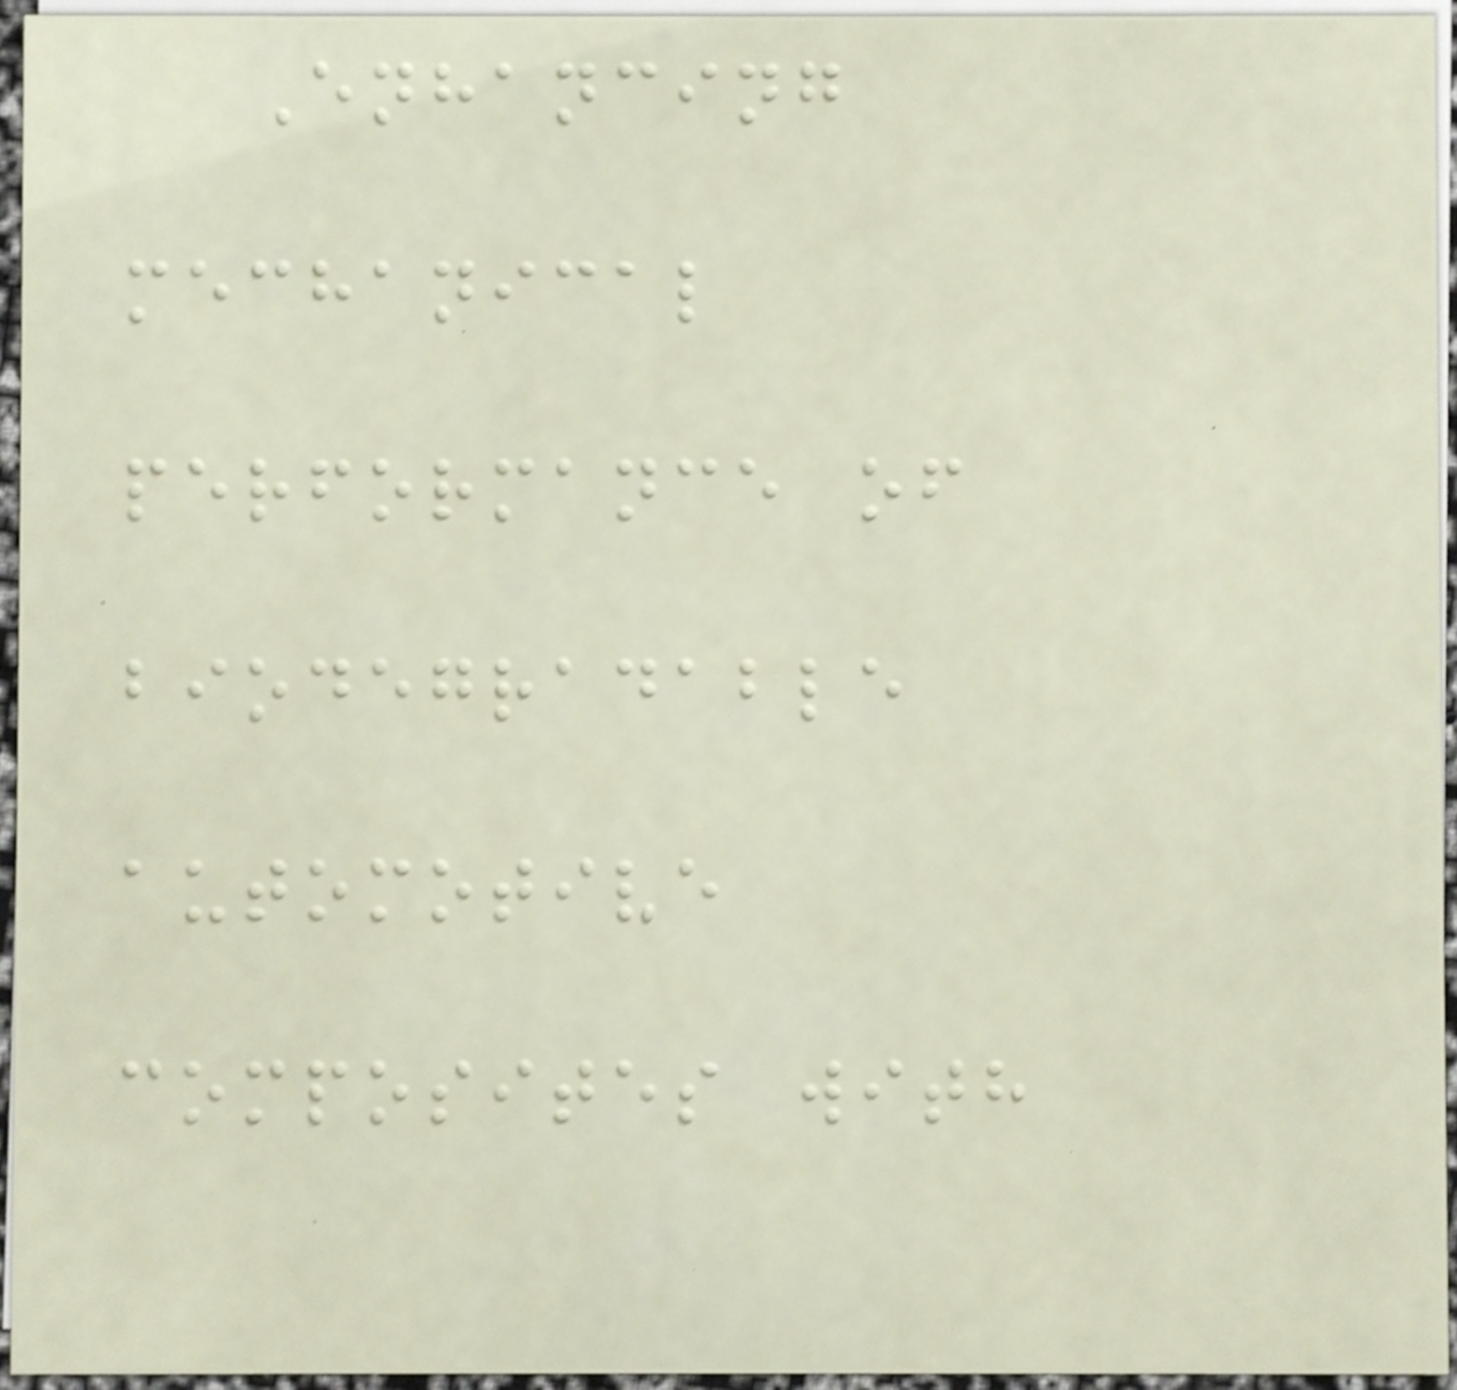Enhancing
mechanical
performance of
biodegradable
automotive
composites with
